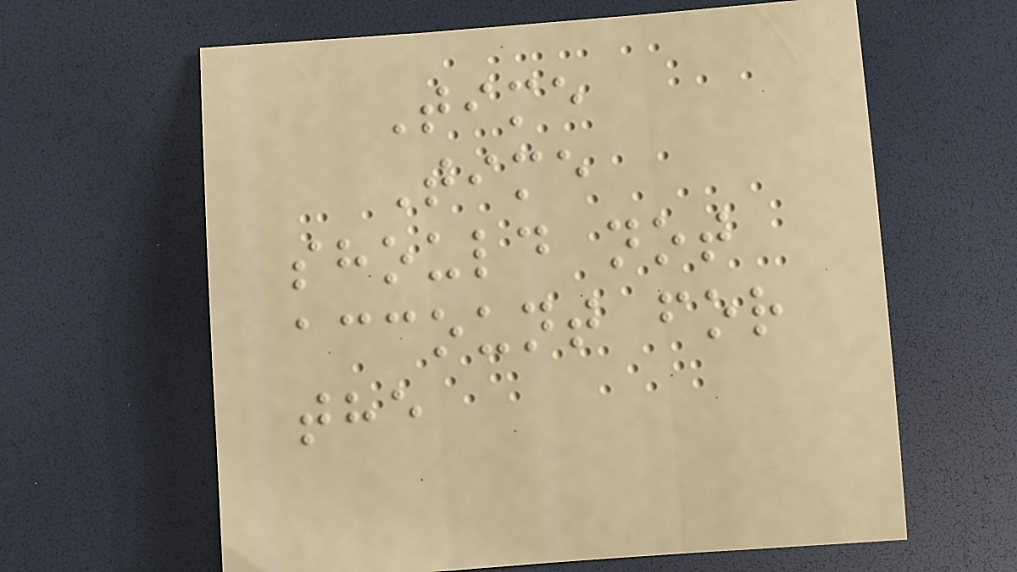Time
Time
should not
account for
the
